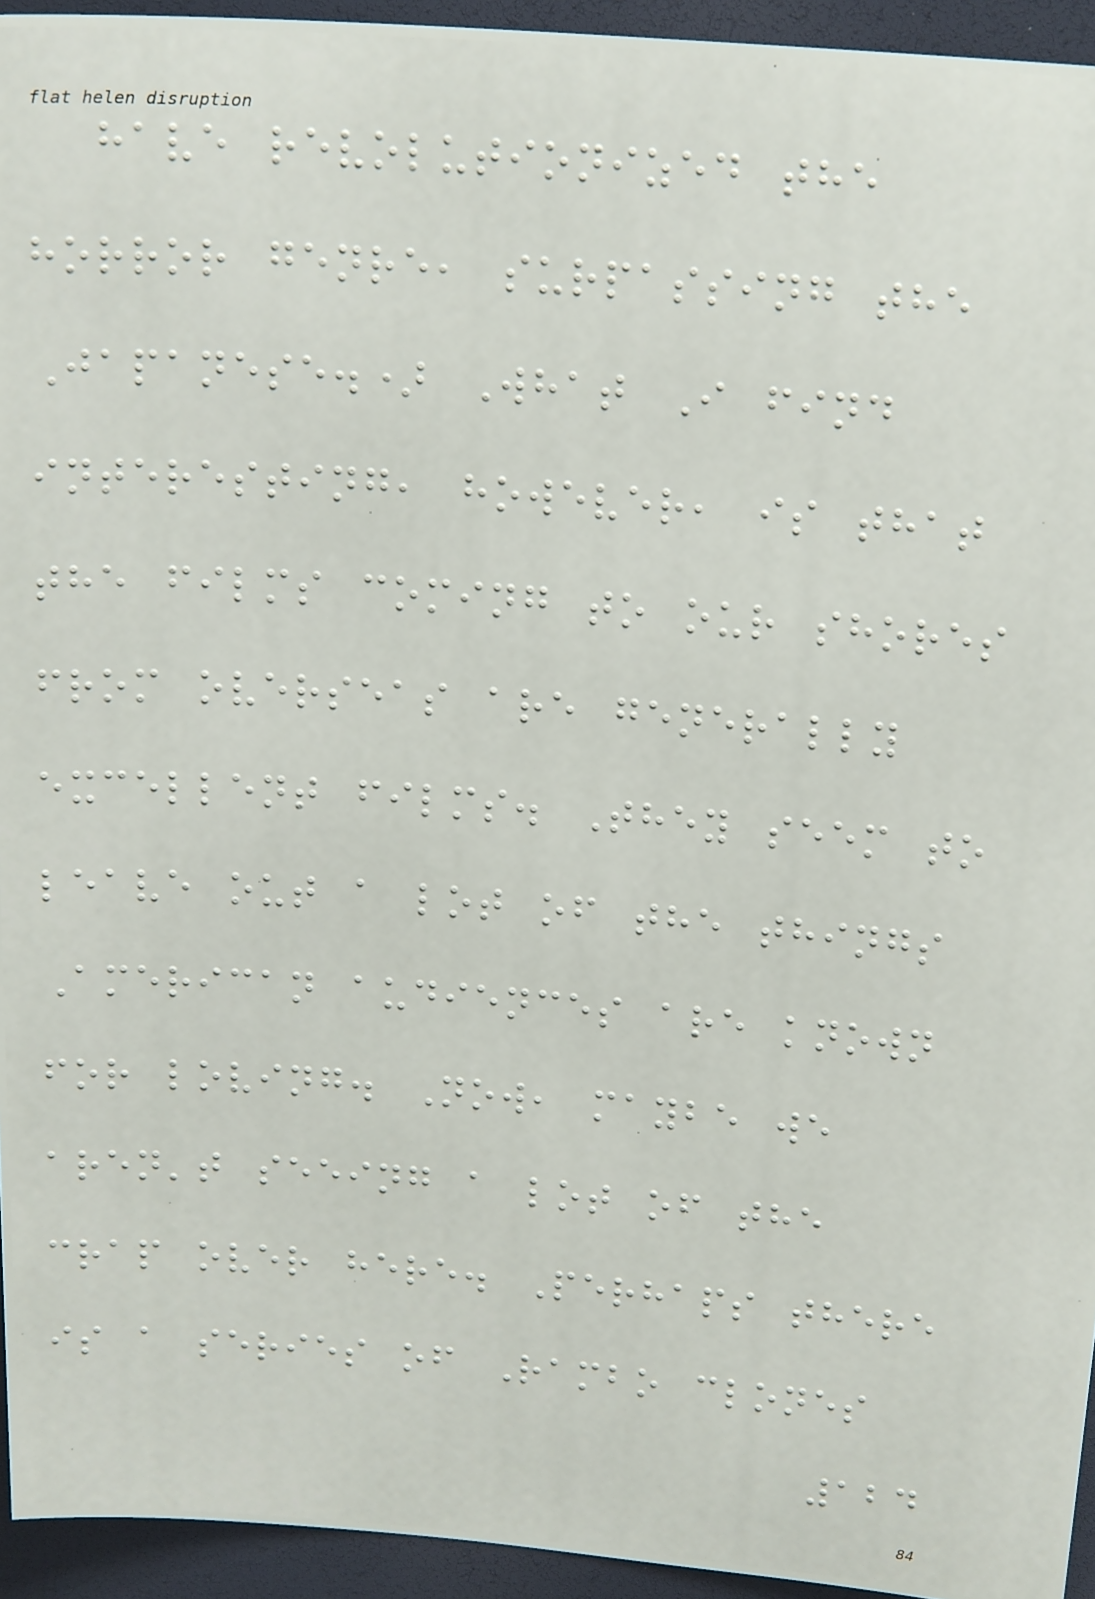have revolutionized the
horror genre, surpassing the
Japanese.) What I find
interesting, however, is that
the films coming to our shores
from overseas are generally
excellent films. They seem to
leave out a lot of the things
American audiences are known
for loving. Now, maybe we
aren't seeing a lot of the
crap over here. Perhaps there
is a series of Rambo clones
124
